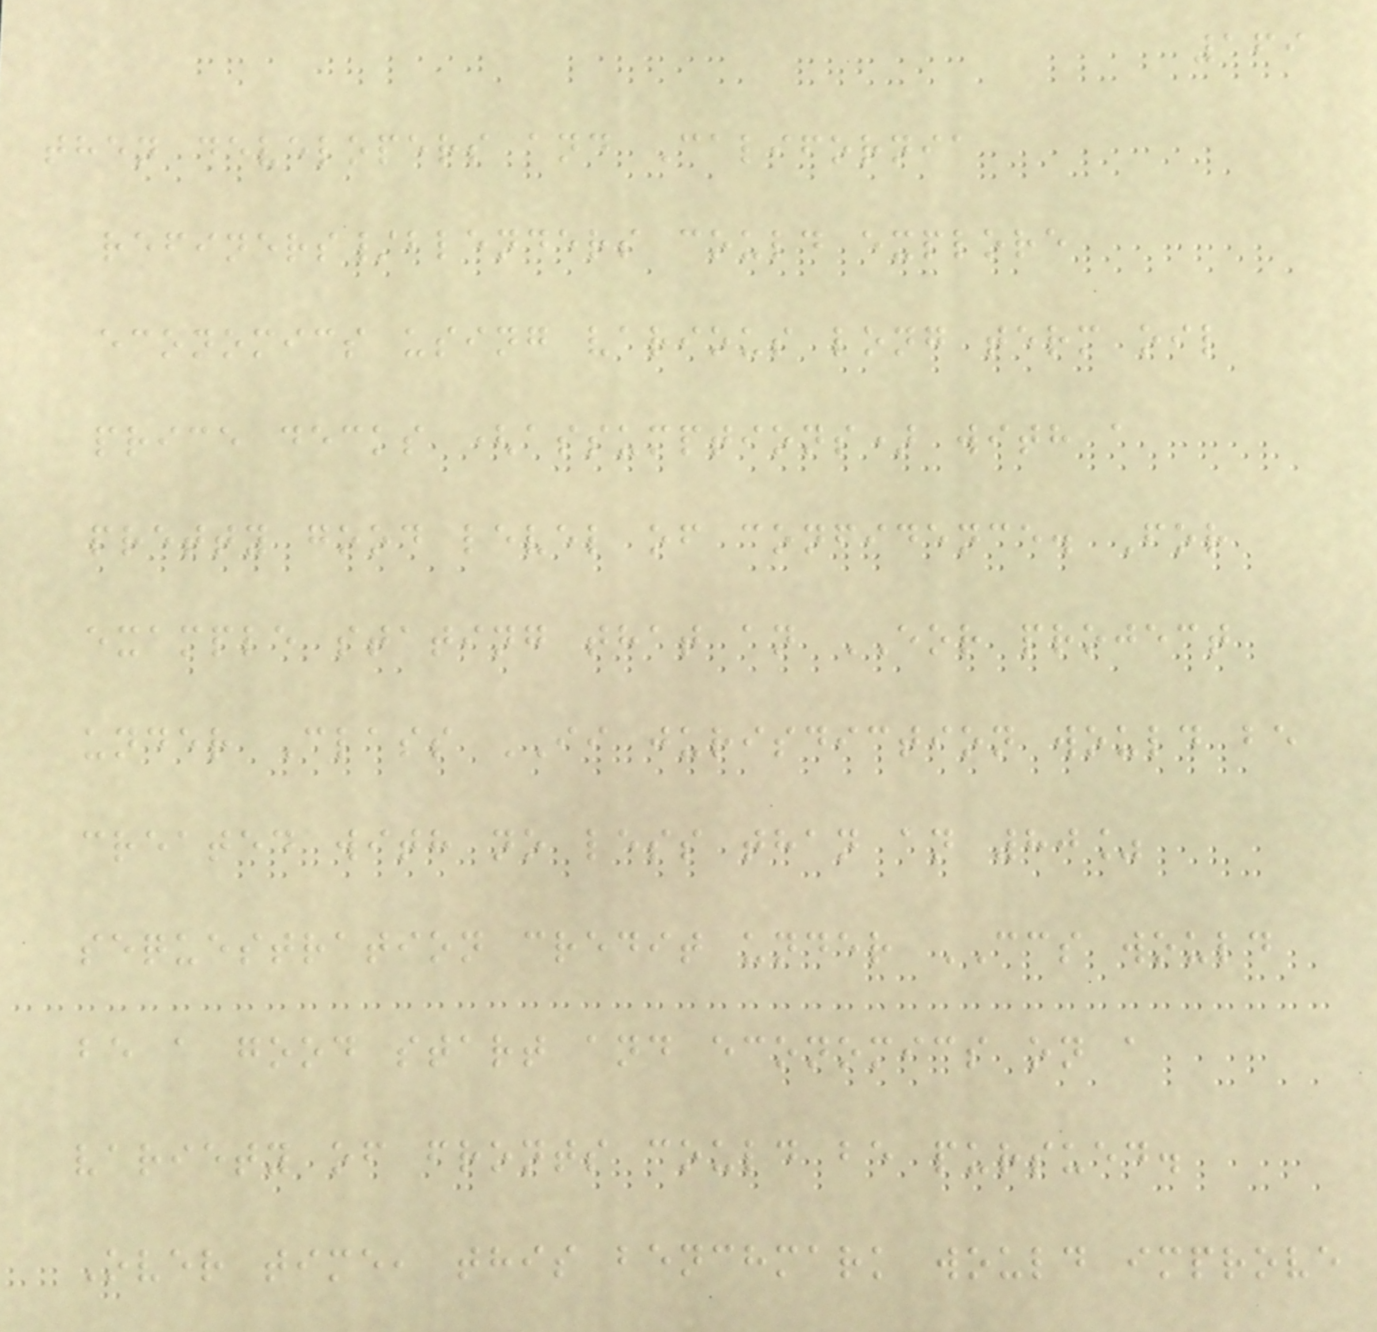169
then developers and California
refiners/blenders could explore
economics using various long term oil
price decks (assumptions) with a
pretty good level of confidence. For
example stating that an EOR project
under Class II jurisdiction would be
created with no less than an 80%
sequestration credit under CCS would
be a good start and economics on a
variety of fronts could be pursued.
Over time, this benchmark would improve
